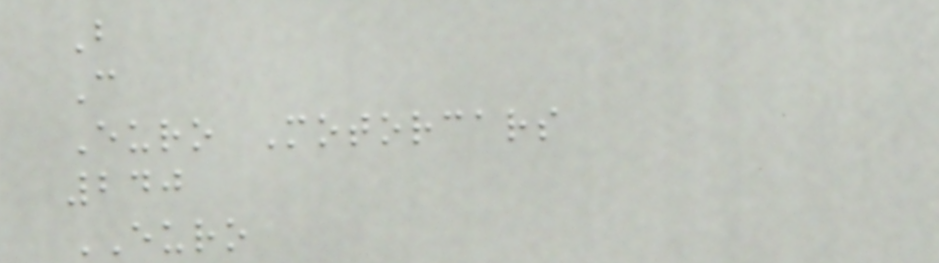B
C
Euro Motorcars
240
EURO
